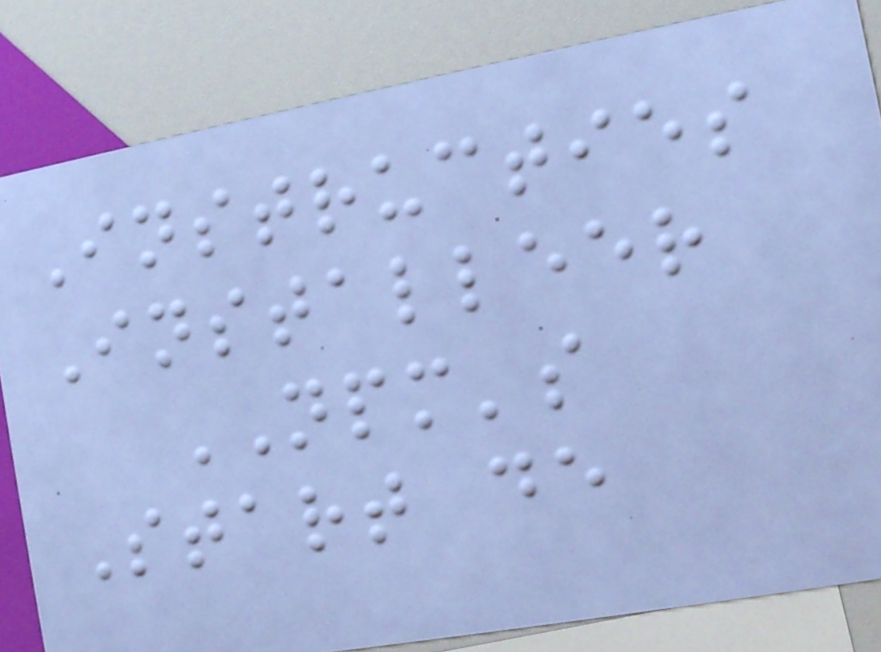Instructies
Installeer
NPM's
Start de
